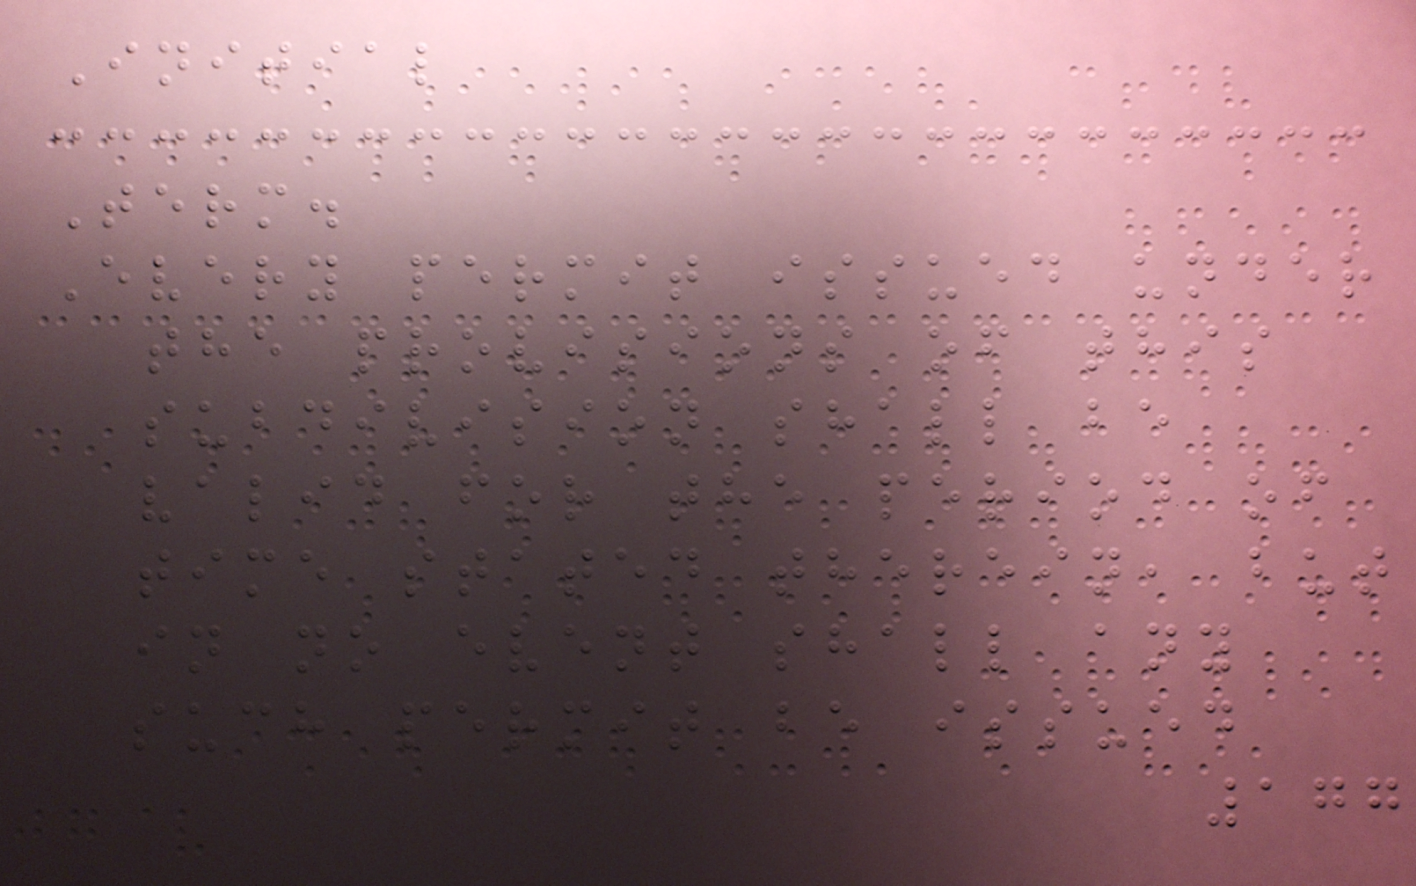Initial
Term.
Every permit issued under
the provisions of this
subdivision shall be
valid for the period of
time stated therein, but
in no event shall any
such permit be issued
177
